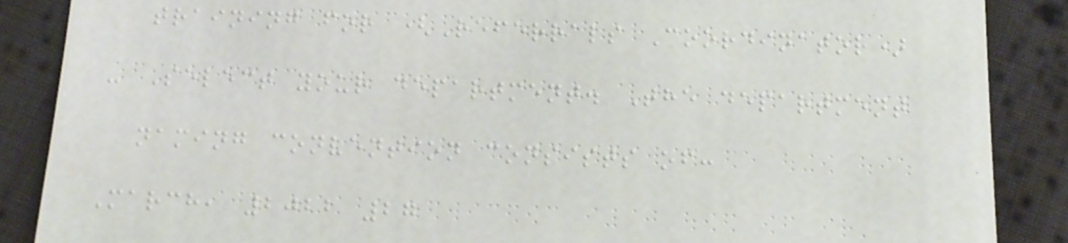training for (Referrals Coordinator)
- Select your department. The department
naming convention consists of:
March, 2022 27
